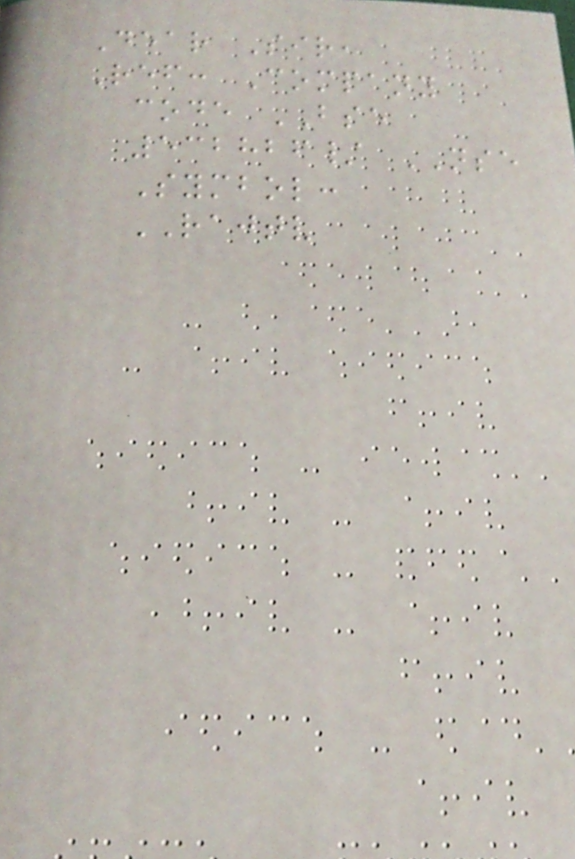Dear Sir,
Ref: Company
code BSE
532826/ NSE
Symbol:
RAJTV
